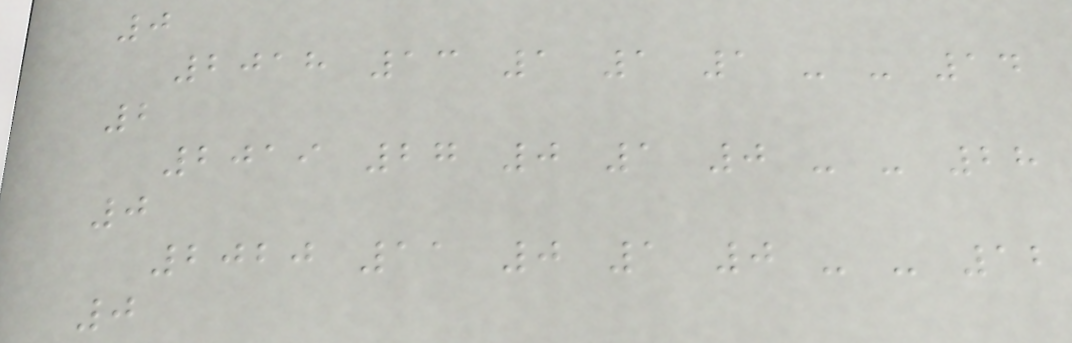0
2018 13 1 1 1 - - 14
2
2019 27 0 1 0 - - 28
0
2020 11 0 1 0 - - 12
0
